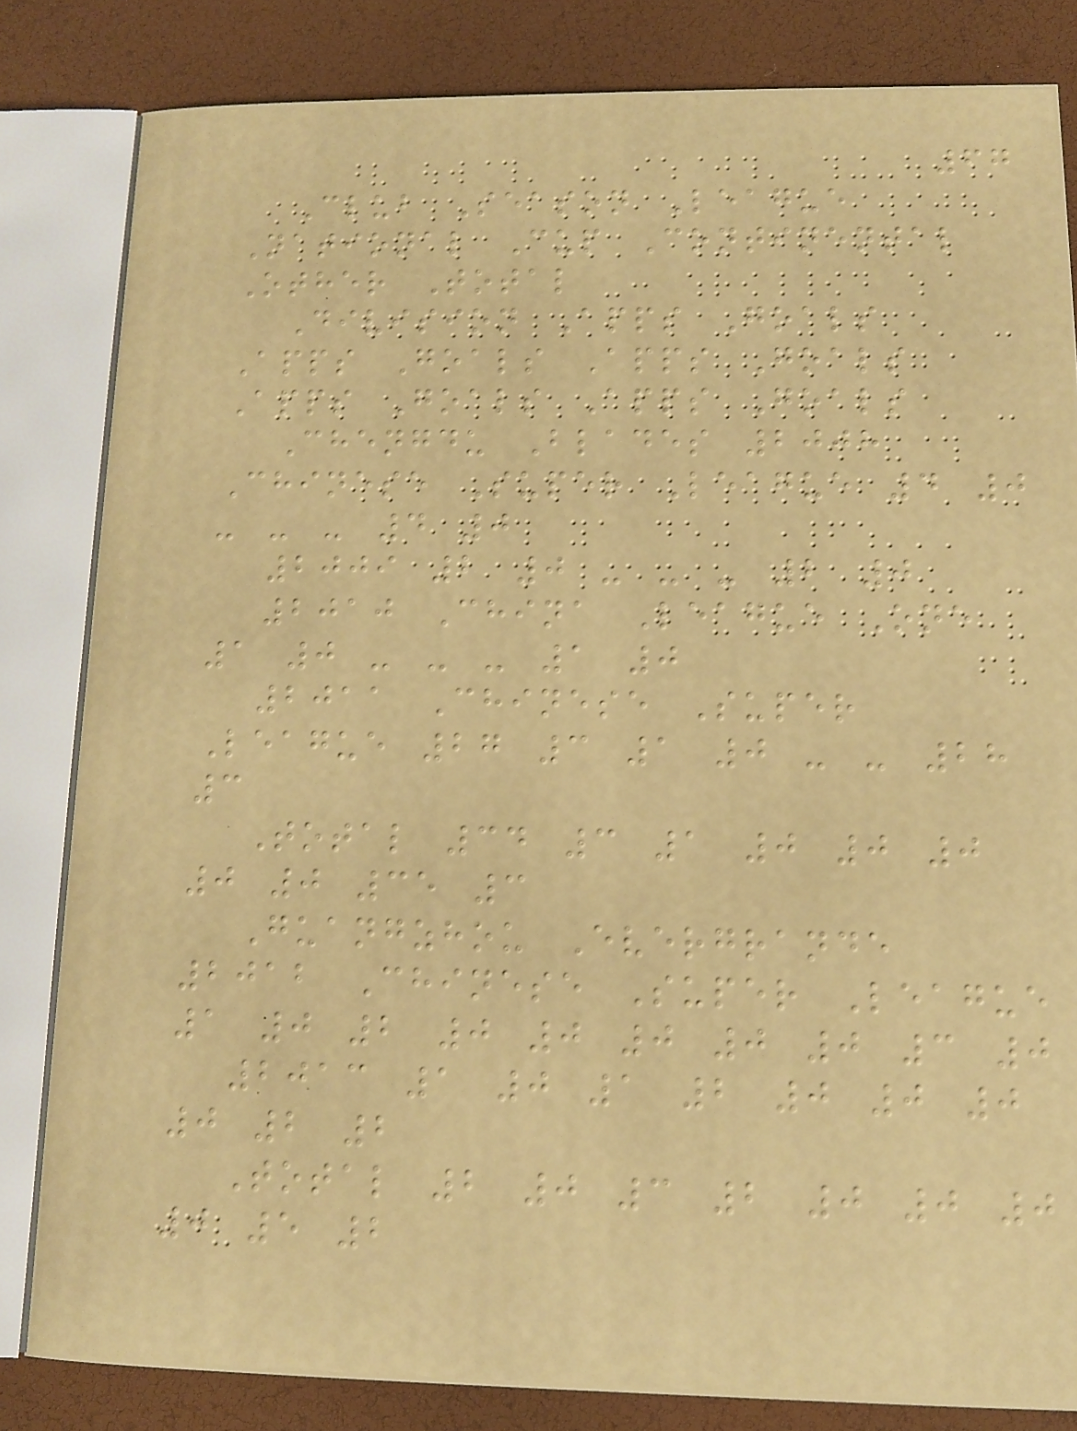67
Club Season League
National Cup Continental
Other Total
Division Apps Goals
Apps Goals Apps Goals
Apps Goals Apps Goals
Chengdu Blades 2008
Chinese Super League 4 0
- - - 4 0
2009 2 0 - - - 2 0
2010 China League One
1 0 - - - 1 0
2011 Chinese Super
League 27 3 1 0 - - 28
3
Total 34 3 1 0 0 0
0 0 35 3
Guangzhou Evergrande
2012 Chinese Super League
1 0 2 0 0 0 0 0 3 0
2013 1 0 1 2 0 0 0
0 2 2
Total 2 0 3 2 0 0 0
0 5 2
